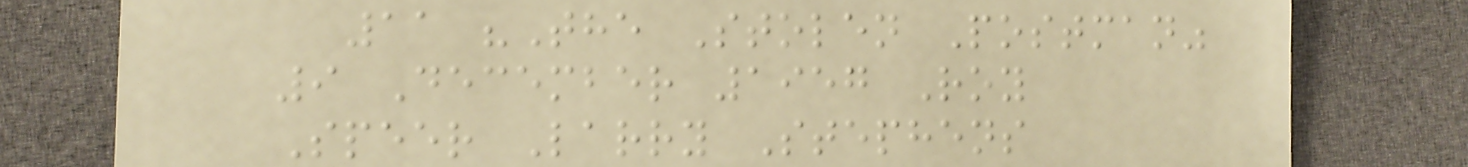11 "The Stolen Postman"
9 December 1957 Roy
Speer Larry Stephens
